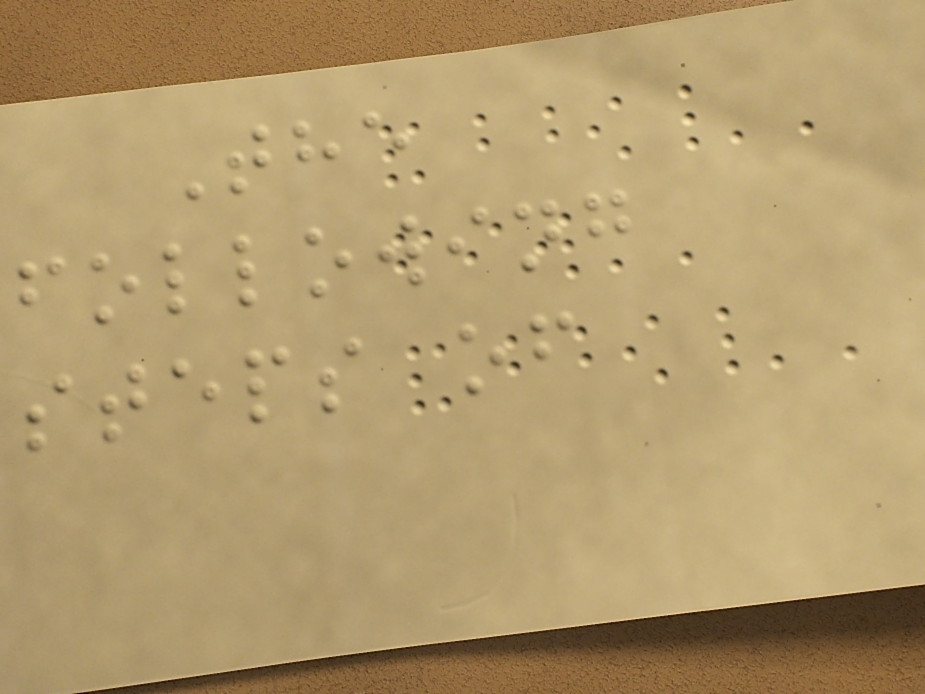The
following
steps of
